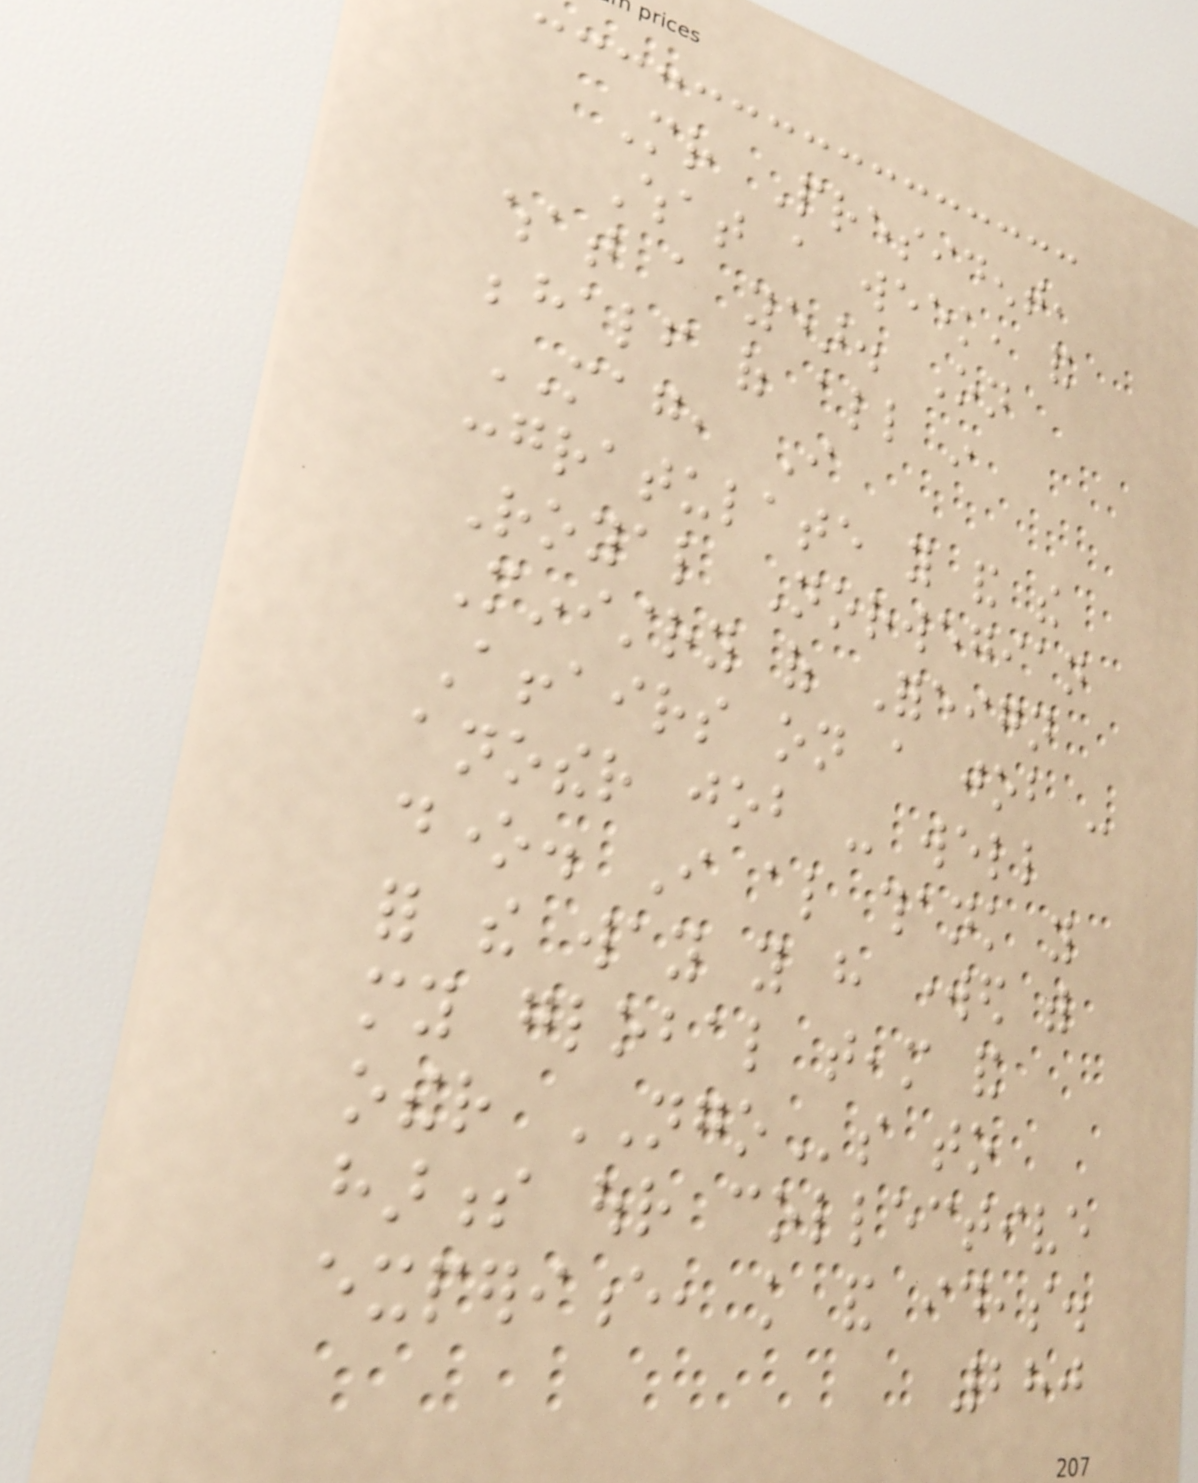Mr President,
What a week, and
what a year. On
behalf of all in
MAG, I
congratulate you and the
Royal Norwegian
Ministry of Foreign
Affairs on a job -
another job - well
done. I also thank you
for the way you have worked with
my global team and
other NGOs to
harness our collective
experience, knowledge and ideas.
280
